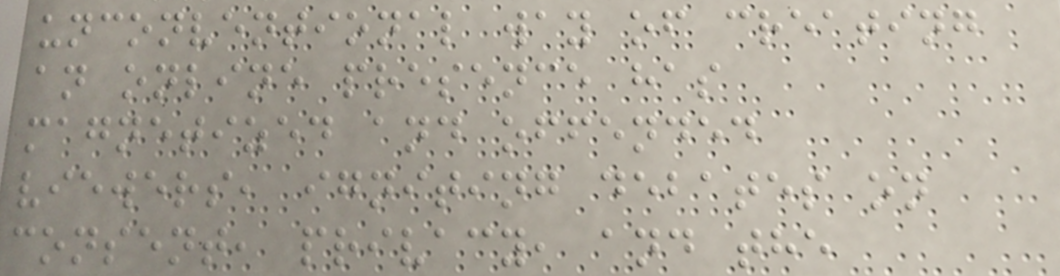unconventional way of creating
an online presence has
magnetized and offended
viewers, igniting debates on
consent, privacy, and the
